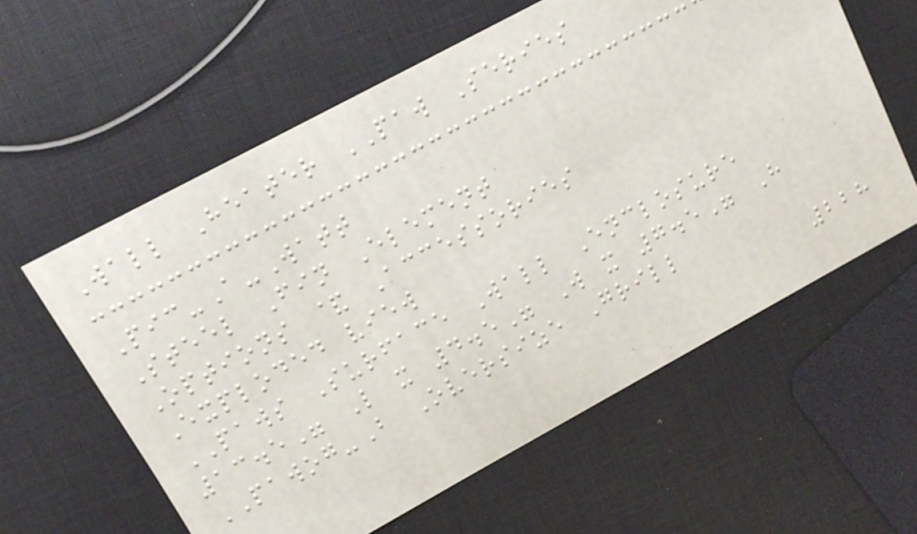Wall Heater PAW Series
Pic-A-Watt
Steel Fin Element
Options & Accessories
Exploded view
PAWS Surface Wall Enclosure
13.5" L x 4.5" W x 7.5" H
PAWOG-B Oversize Grill
228
